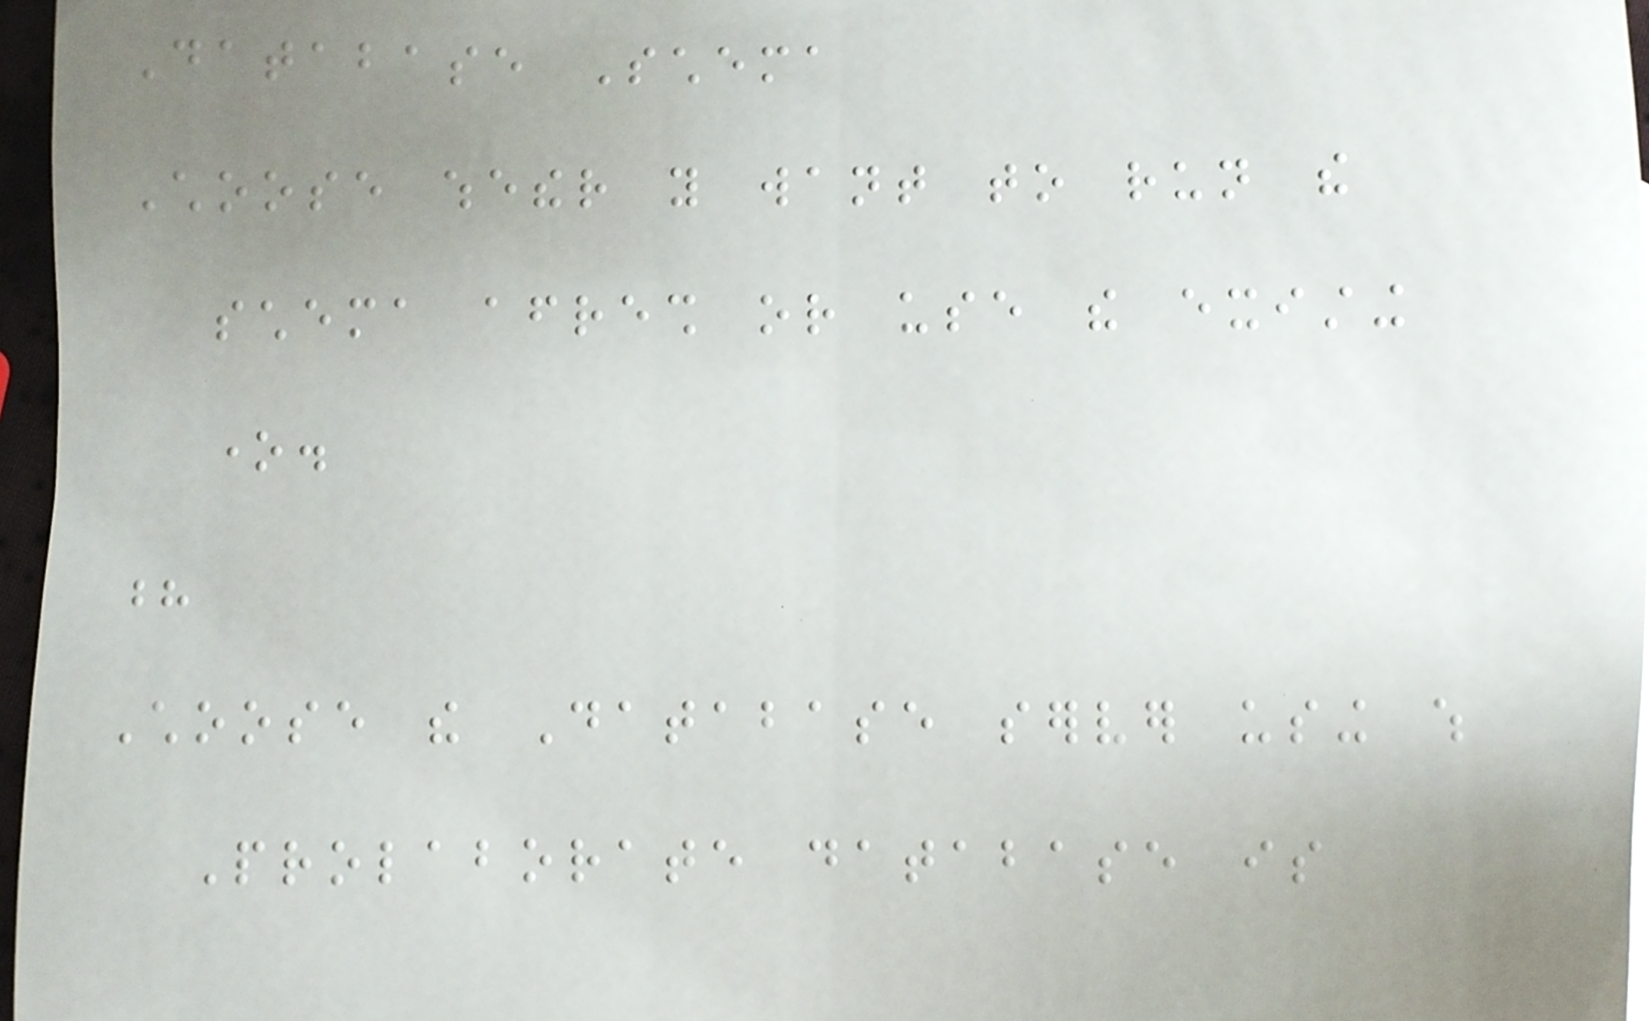Database Schema
Choose whether you want to run the
schema afresh or use the existing
one.
?
Choose the Database server using which
Prolaborate database is
